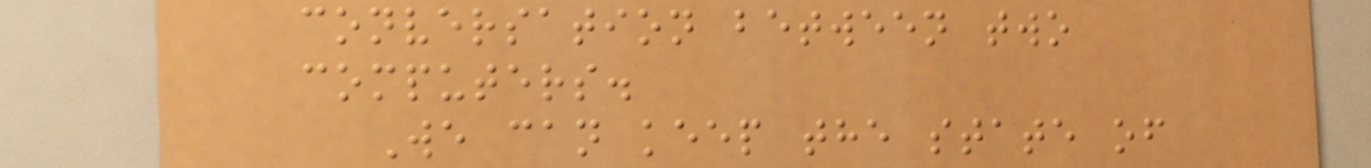conversation between two
computers.
We can keep the state of
